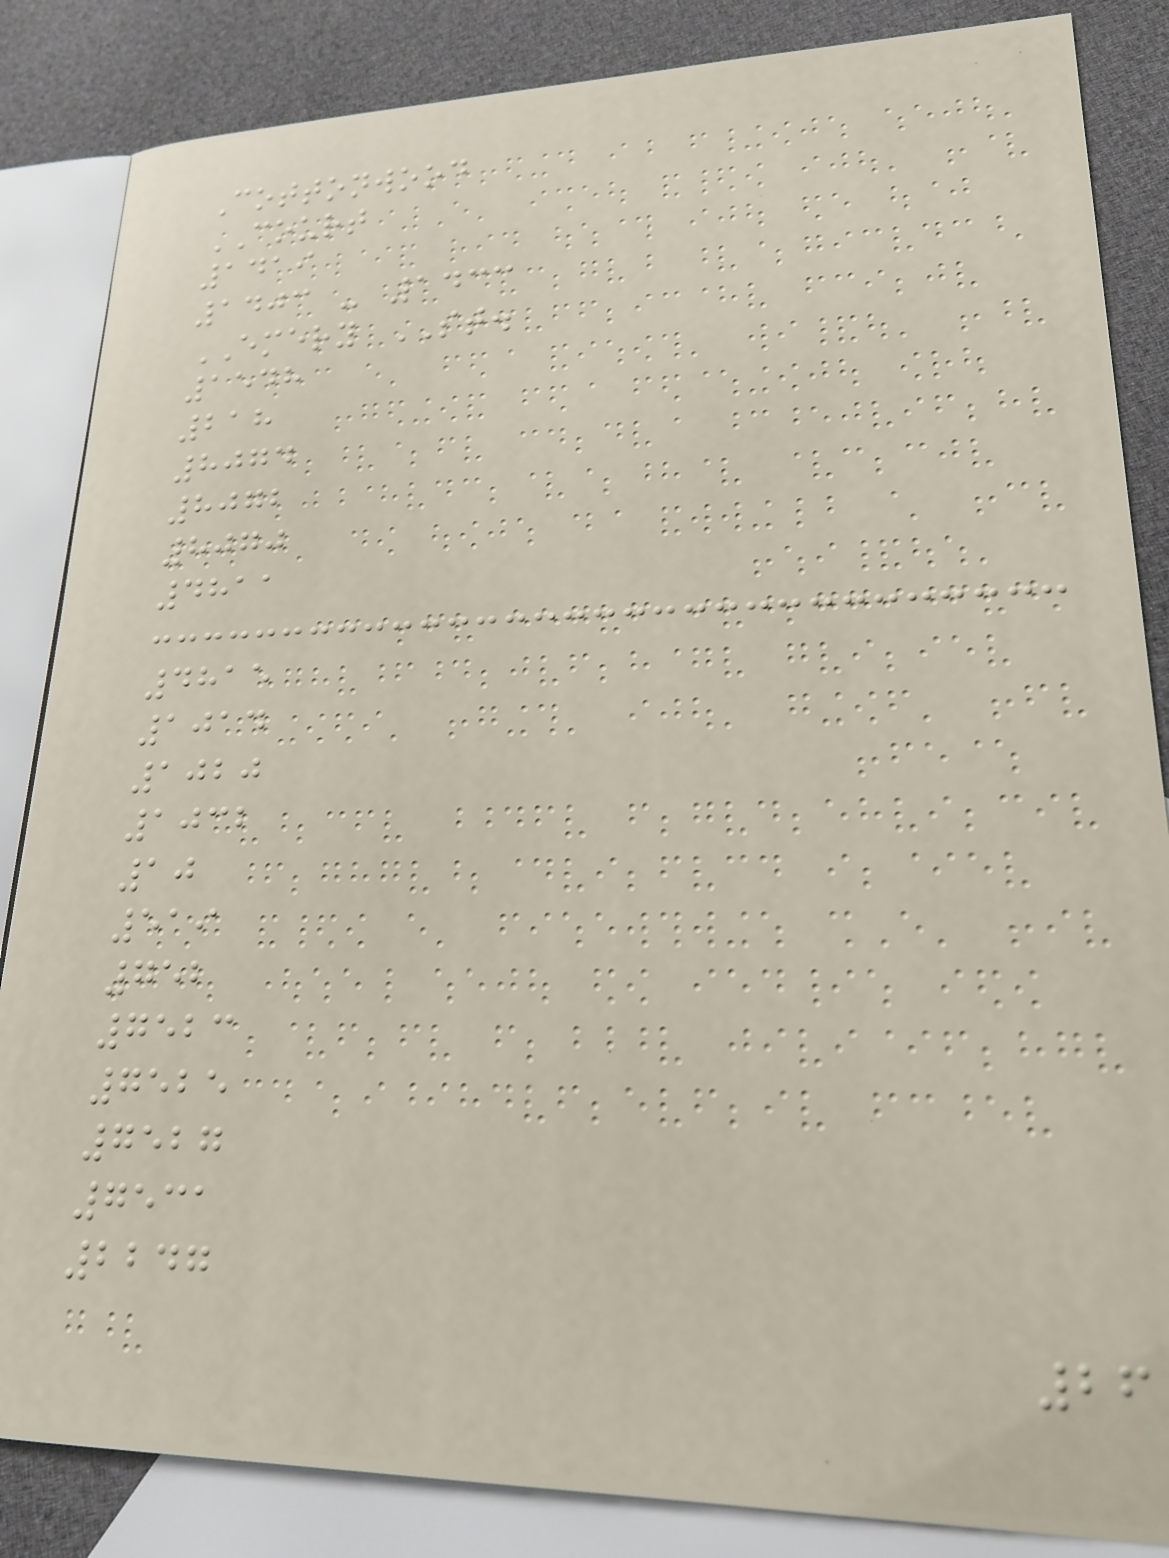Cottonwood
COURT
1419
1403 - 1433
EMERY ST.
1548
218
8074
8072
8070
4811
4815
1014
1020
1032
10
519
752
7523
7525
7527
7531
2247
26
